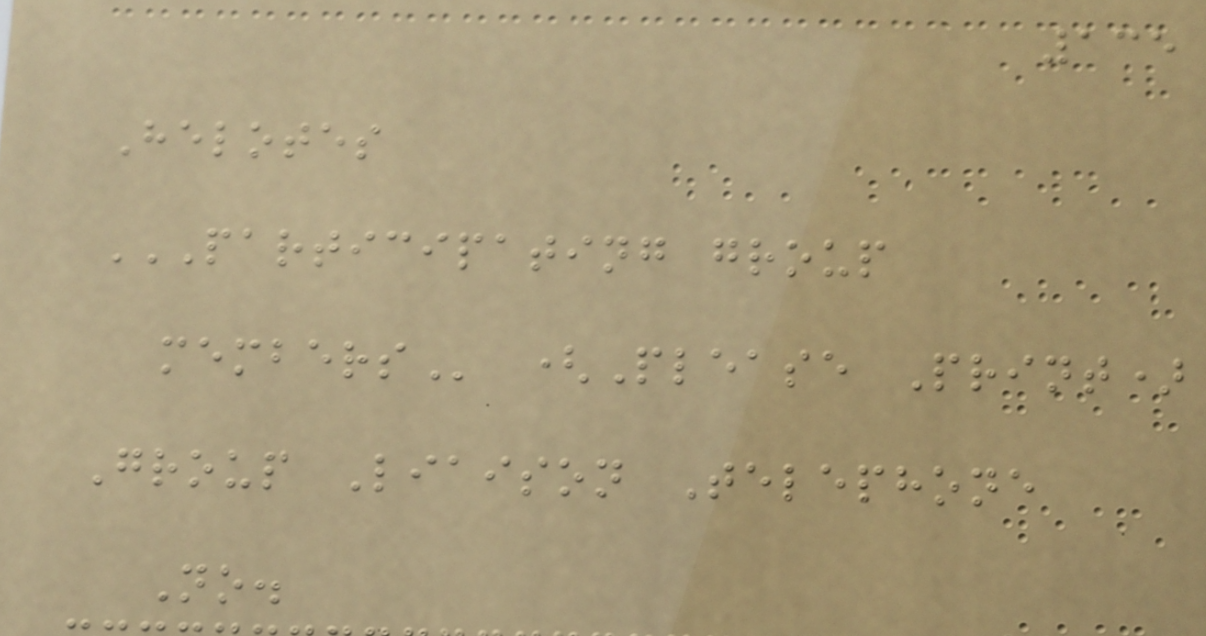135
Helotes
PARTICIPATING GROUP
MEMBERS (Please Print)
Group Liaison Telephone
No.
